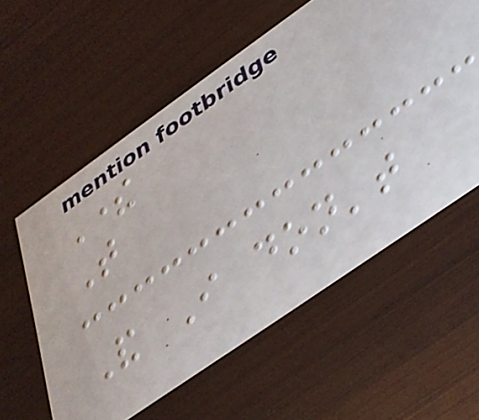There
That
And I don't
